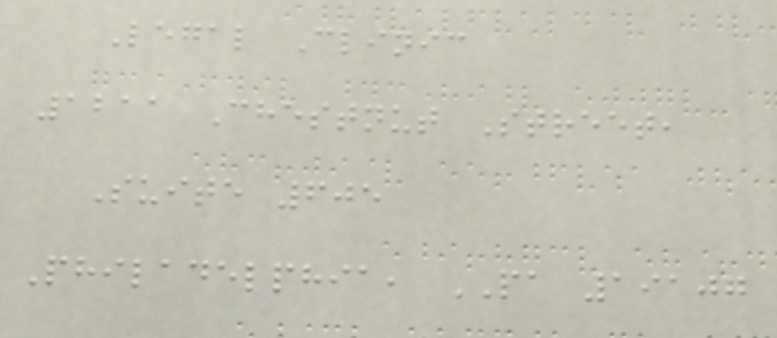Legal Clinic
1211 Chestnut Street,
Suite 605
Philadelphia, PA 19107
